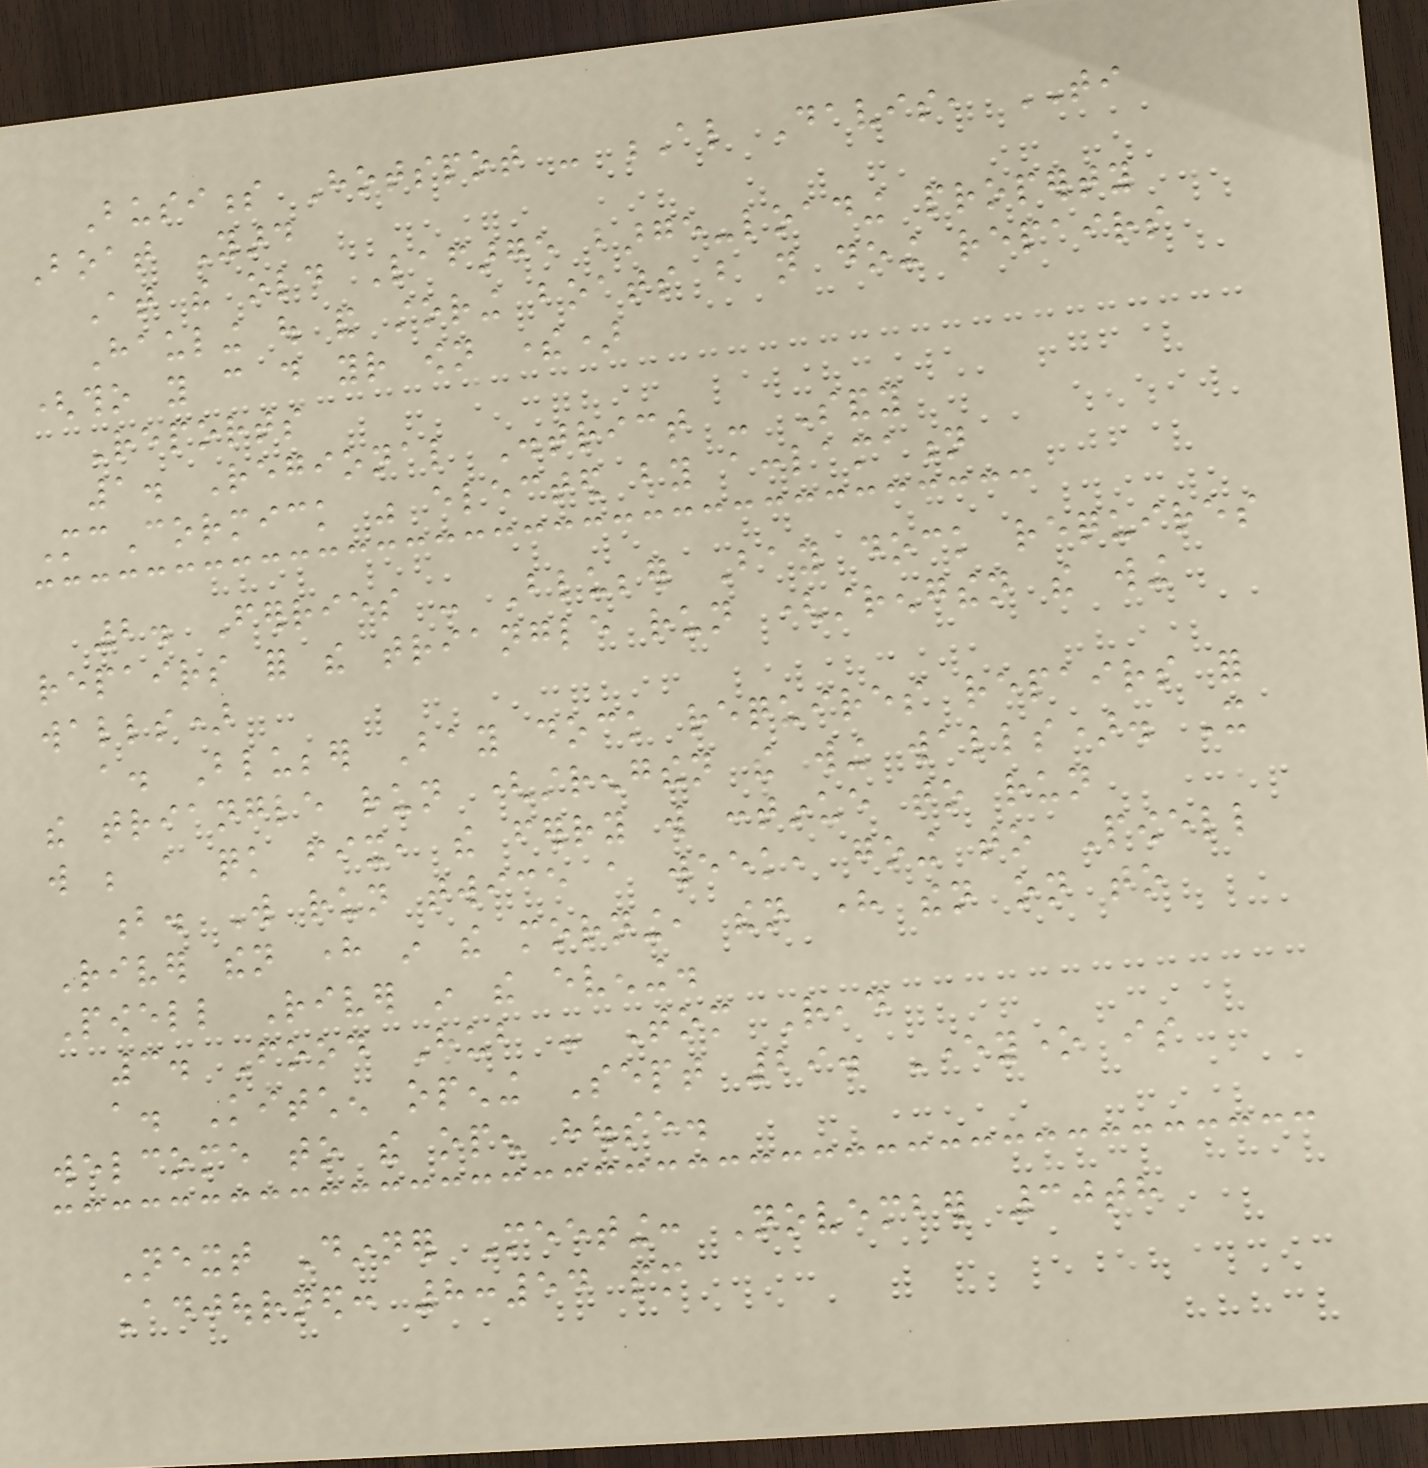Business Hotspot - Al Davis, TI
Boat Yard
At the old Lafarge barge-loading property
Hauling out and storing boats but not doing repairs
(tho you can do your own there)
Reports
1. Regional District - Sandy
McCormick was elected by acclamation
2. Ferries - Blubber Bay dock requires
repairs for the triangle run (strengthen the wing
walls)
a. Blubber Bay dock requires repairs for
the triangle run (strengthen the wing walls). It
will be a quick fix, the ferry will continue to run
b. Will run twice a week, going to Powell
River then here in the morning, then here then on to
Powell River in the evening.
3. Food Hub - Tom Read
a. Kitchen opening Sept 29. Everyone is
welcome to the open house.
Next Dinner Meeting: November 30th
Adjourned: 8:54 pm
